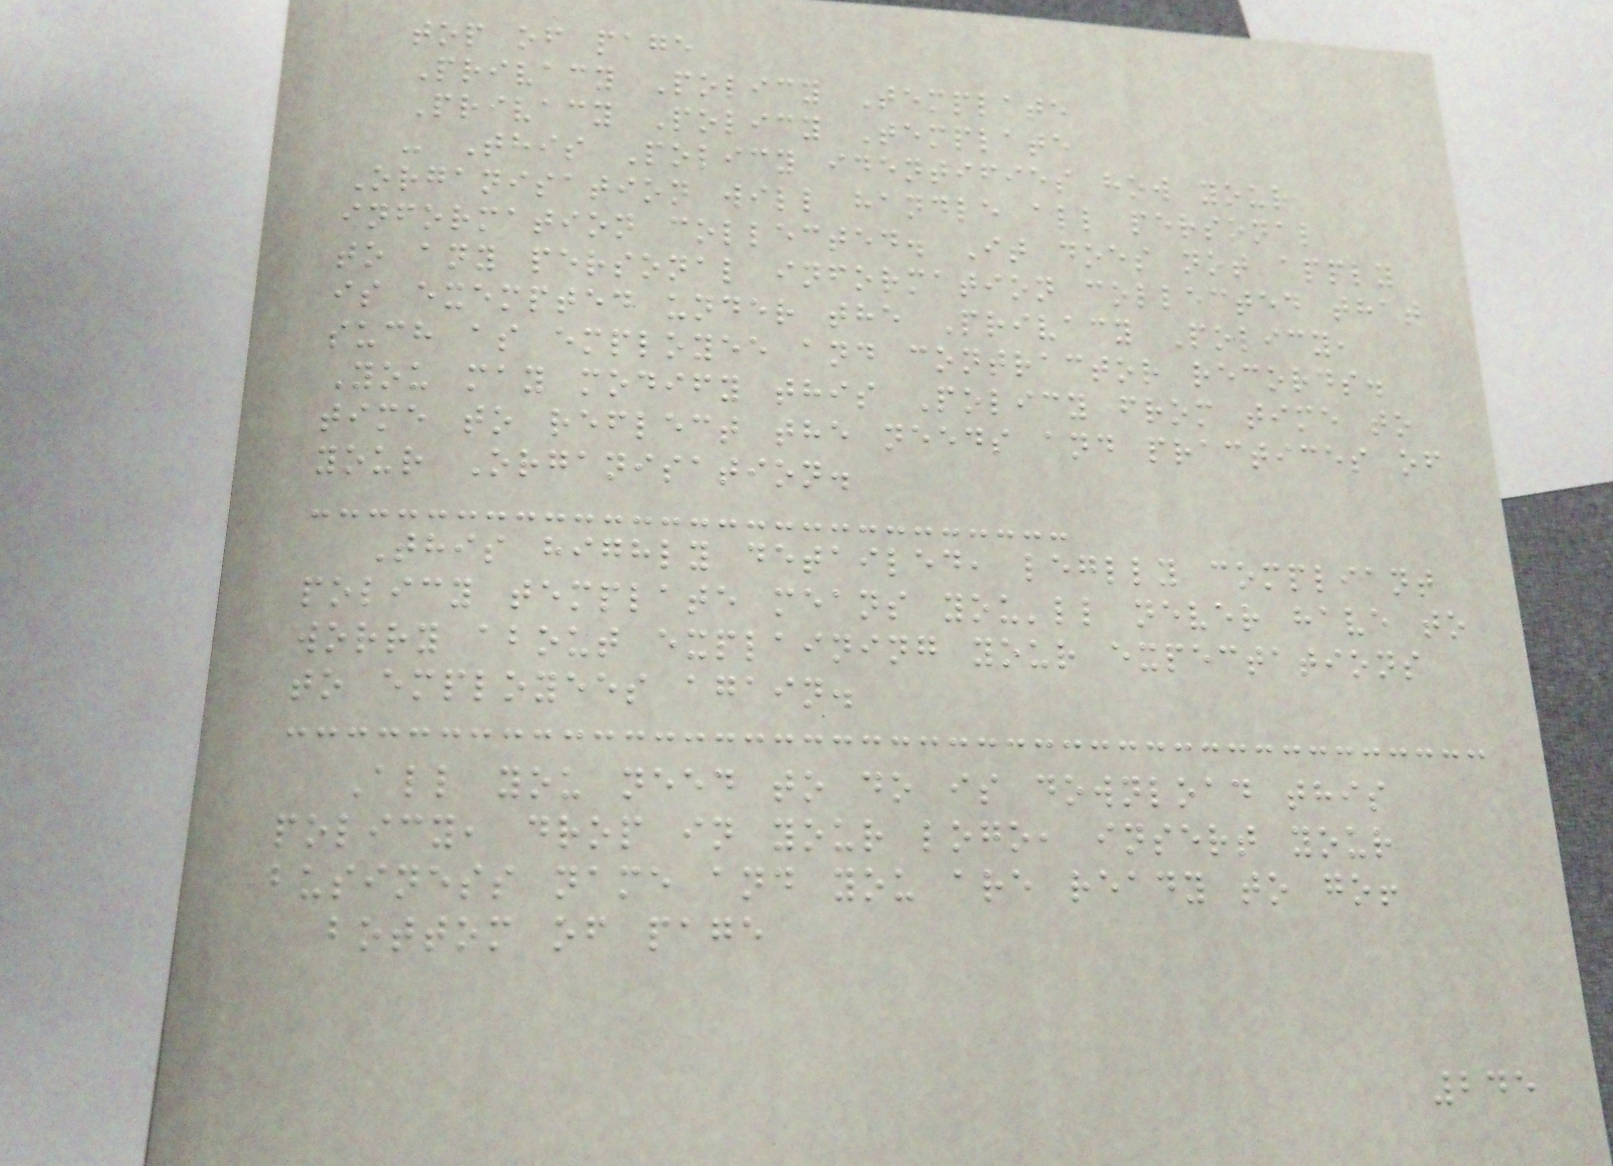top of page
Privacy Policy Template
Privacy Policy Template
- This Policy identifies how your
Organisation will handle all personal
information collected. It does not apply
to any personal information collected that
is exempted under the Privacy Policy,
such as employee and contractor records.
You may modify this Policy from time to
time to reflect the needs and practices of
your Organisation.
This highly detailed, leglly compliant
policy template means you'll never have to
worry about explaining your expectations
to employees again.
All you need to do is download this
policy, drop in your logo, insert your
business name and you are ready to go!
bottom of page
245
